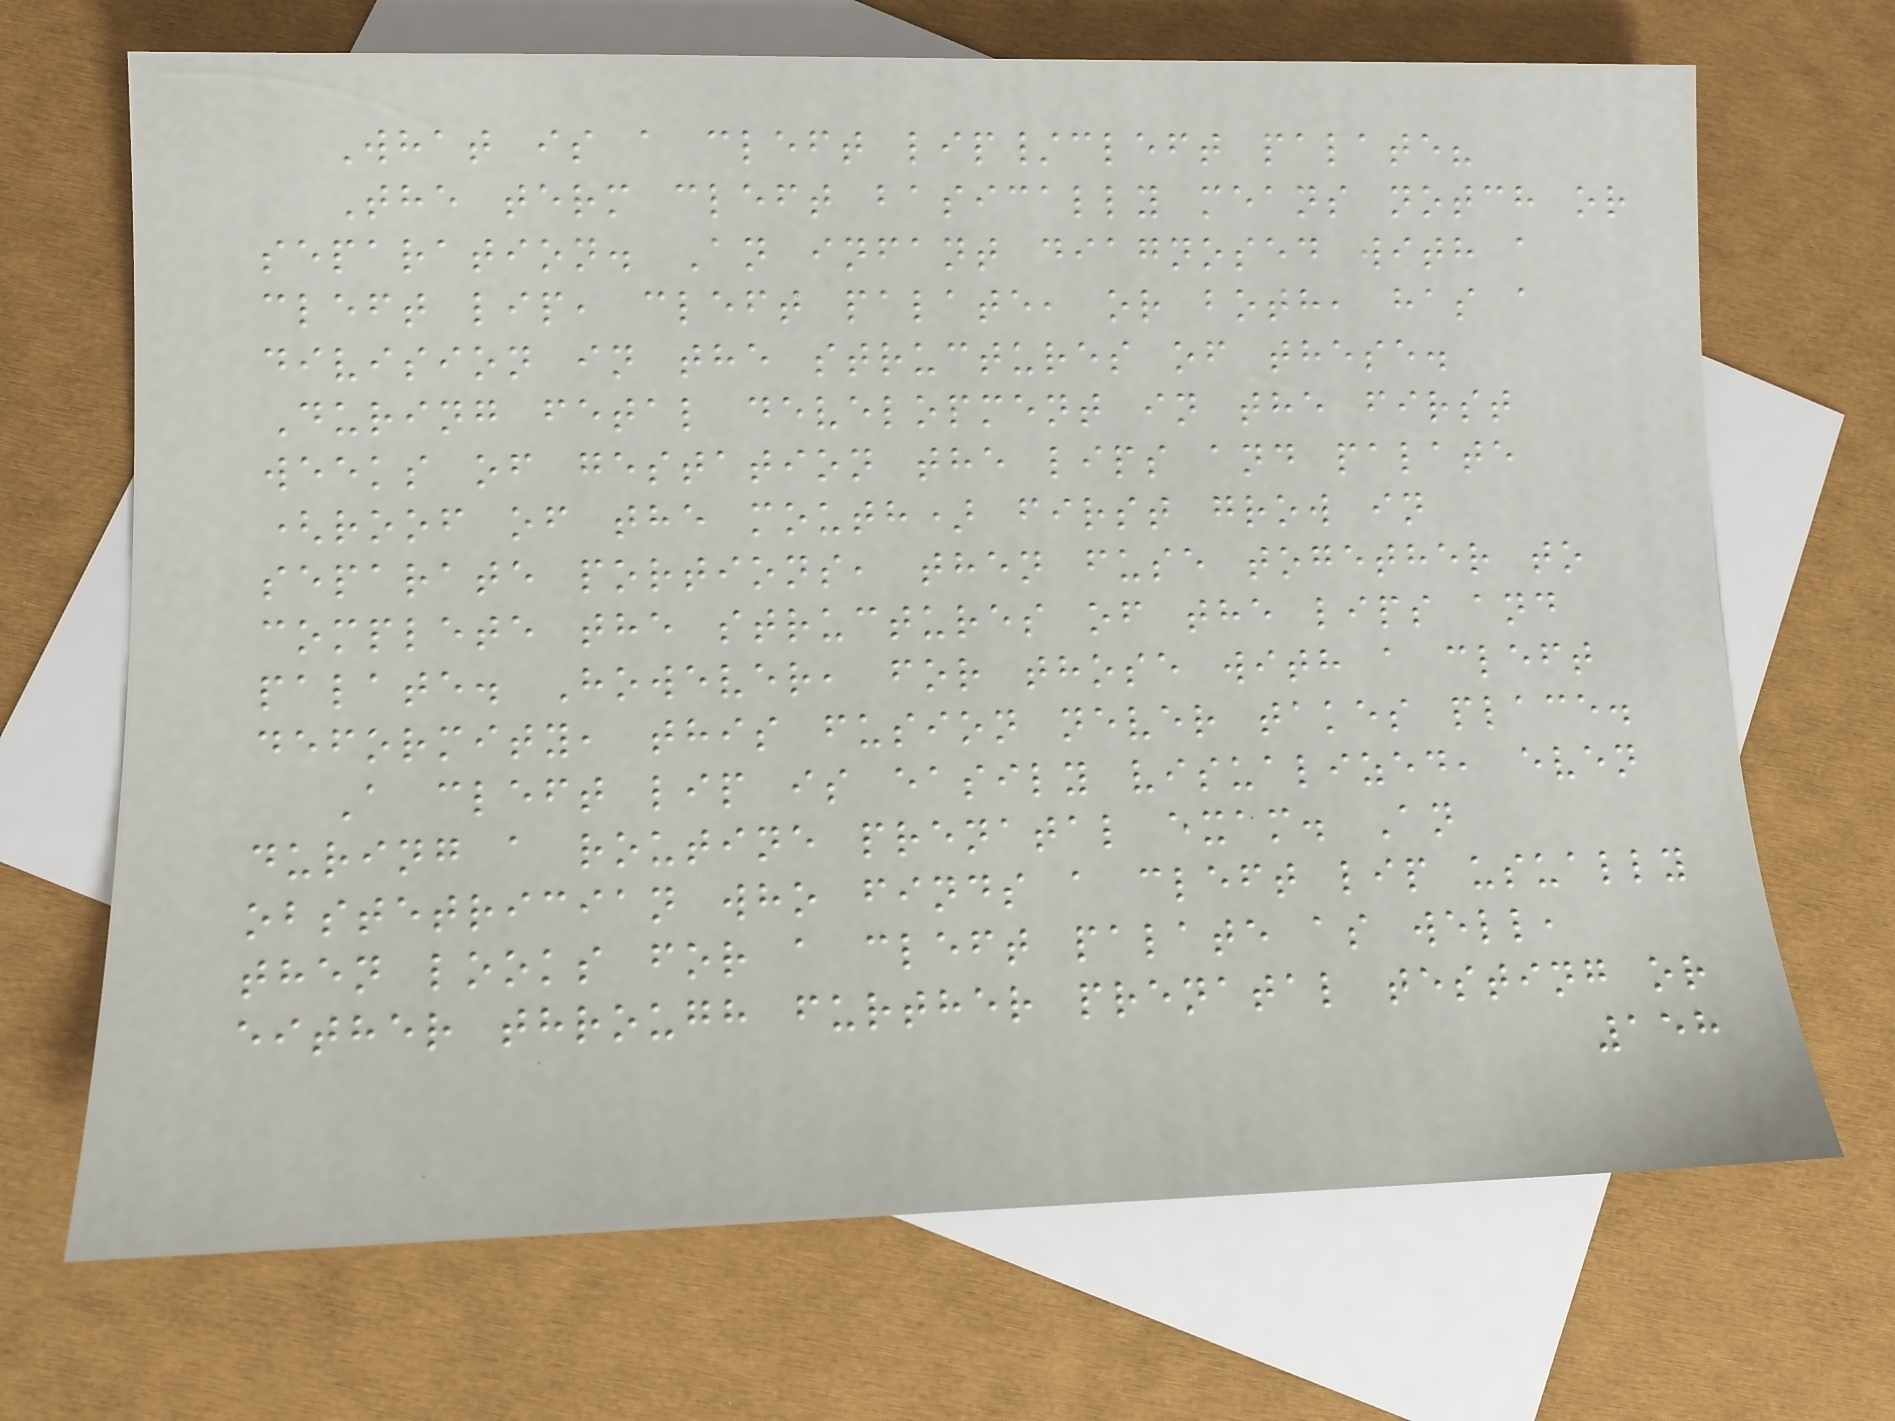What is a cleft lip/cleft palate?
The term cleft basically means notch or
separation. An infant diagnosed with a
cleft lip, cleft palate, or both, has a
division in the structures of these.
During fetal development in the first
weeks of gestation the lips and palate
(roof of the mouth) first grow in
separate portions, then fuse together to
complete the structures of the lips and
palate. However, for those with a cleft
deformity, this fusion never takes place.
A cleft lip is easily visualized, even
during a routine prenatal exam. An
obstetrician who finds a cleft lip usually
then looks for a cleft palate as well,
either through further prenatal testing or
158
